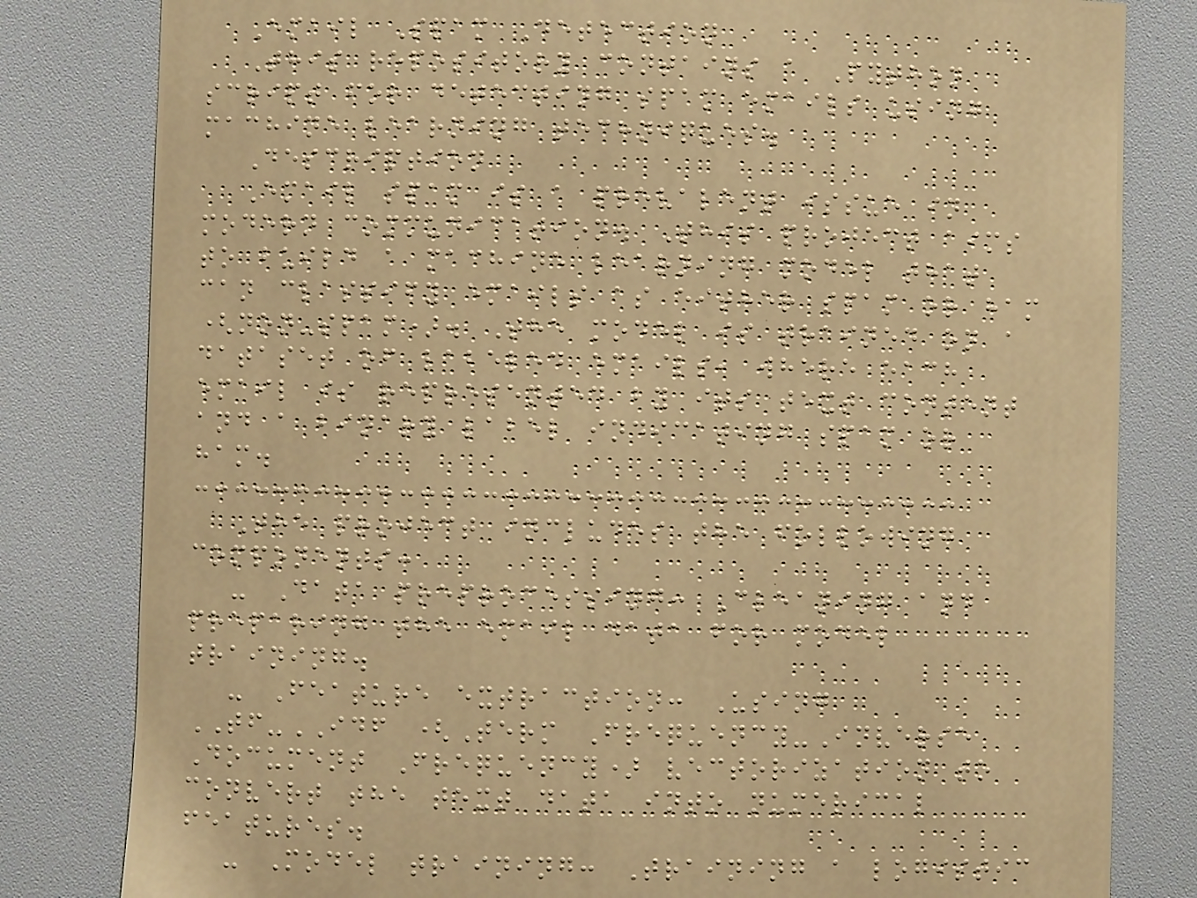Email Spam Detection
This repository contains a Python
script for detecting spam emails using
machine learning techniques.
Description
Email spam is a prevalent issue in
modern communication. This project aims
to build a machine learning model that
can classify emails as either spam or ham
(non-spam). The model is trained on a
dataset of labeled emails, where each
email is represented by its text content
and a binary label indicating spam or
ham.
The project includes the following
components:
- Data preprocessing: Cleaning and
preparing the email data for model
training.
- Feature extraction: Using
TF-IDF (Term Frequency-Inverse
Document Frequency) vectorization to
convert the text data into numerical
features.
- Model training: Training a logistic
